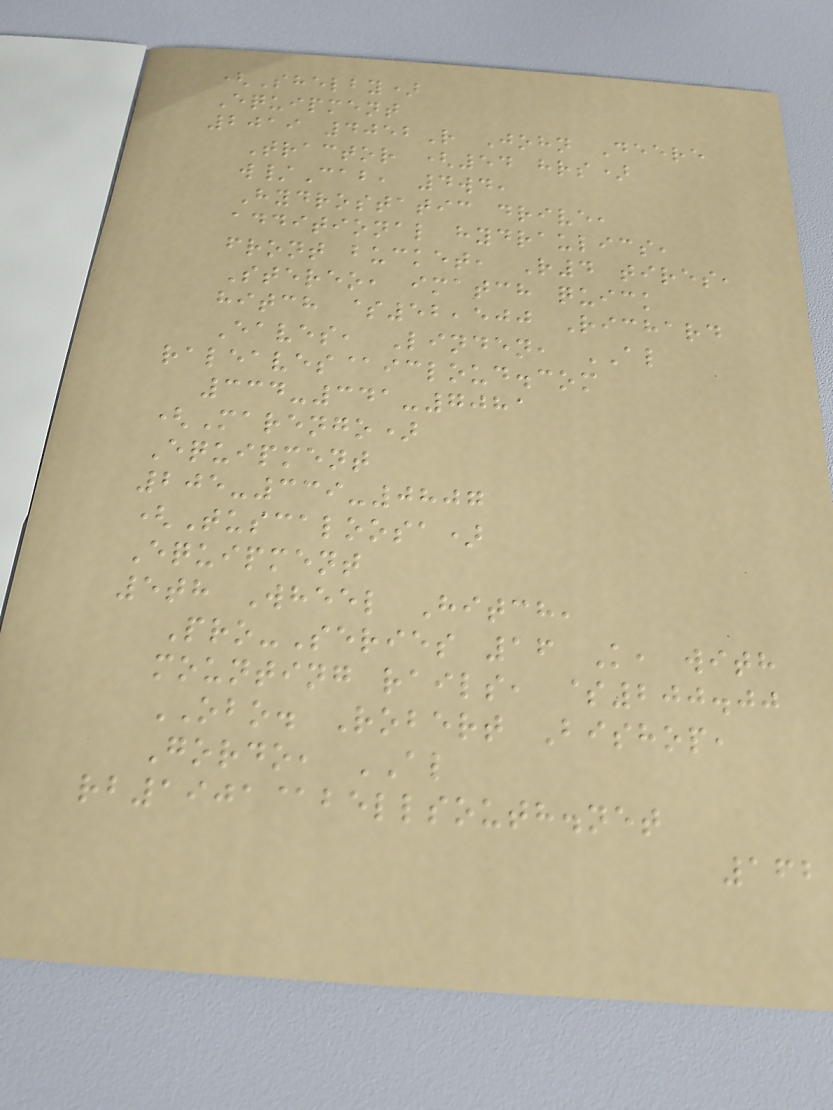(Shelby)
Equipment
2019 4052R John Deere
Tractor (54 hrs)
w/Cab, 4wd,
Hydrostatic drive,
additional hydraulics,
front bucket, R4 tires,
Stereo, imatch quick
hitch $52,500 Richard
Eaves, Linden, AL
raleaves@icloud.com
334-341-7081
(Marengo)
Equipment
205-339-0807
(Tuscaloosa)
Equipment
5th Wheel Hitch,
Pro-Series 16 K, with
mounting rails, $200.00
OBO. Robert Bishop,
Gordo, AL
rb1901@bellsouth.net
162
